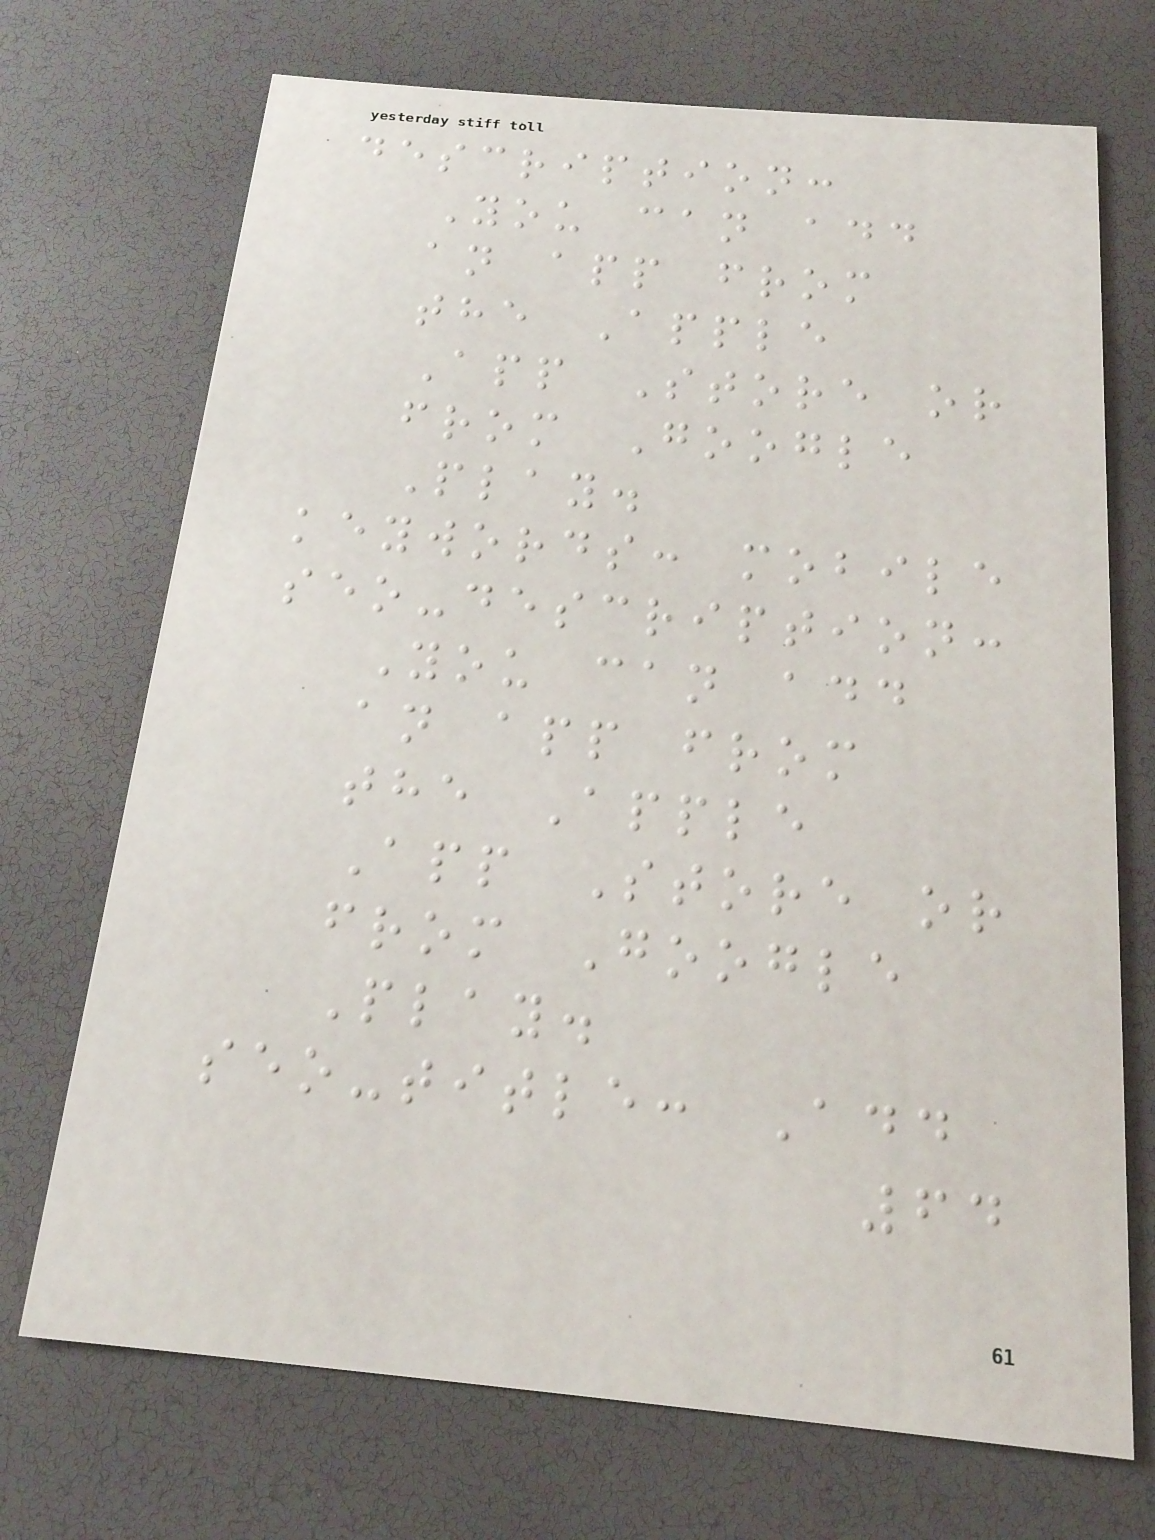description:
You can add
an app from
the Apple
App Store or
from Google
Play.
keywords: mobile
seo-description:
You can add
an app from
the Apple
App Store or
from Google
Play.
seo-title: Add
64
